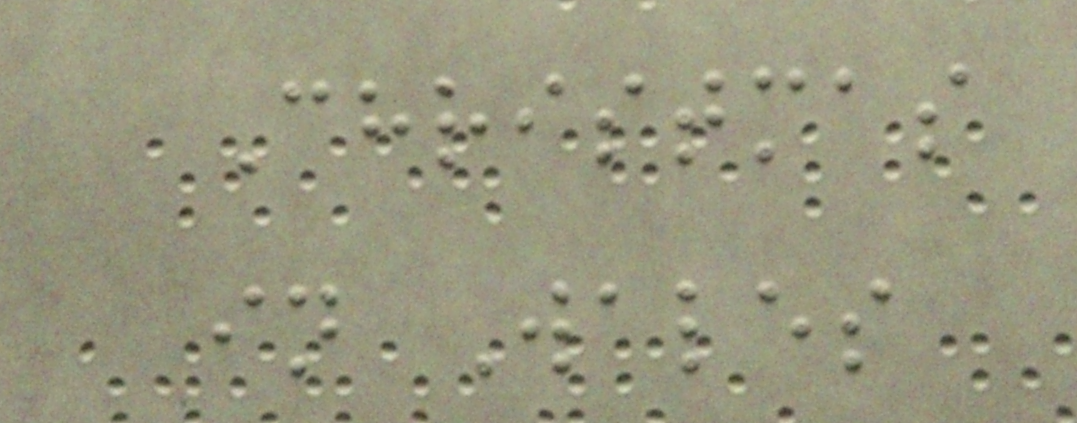Christmas
in Wales
